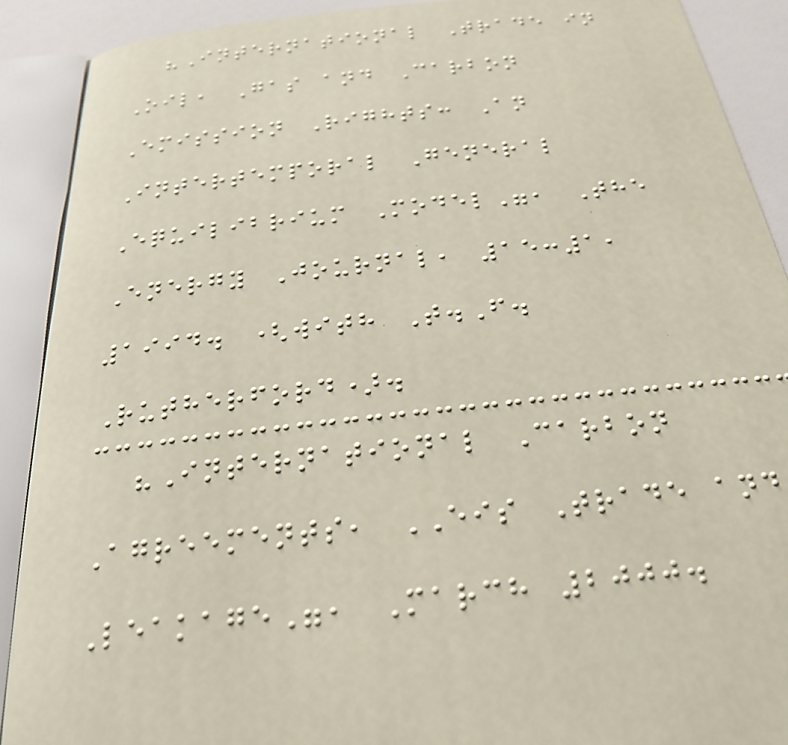"International Trade in
Oil, Gas and Carbon
Emission Rights: An
Intertemporal General
Equilibrium Model", The
Energy Journal, 15:1,
1994. (with T.F.
Rutherford).
"International Carbon
Agreements, EIS Trade and
Leakage", March 2000.
